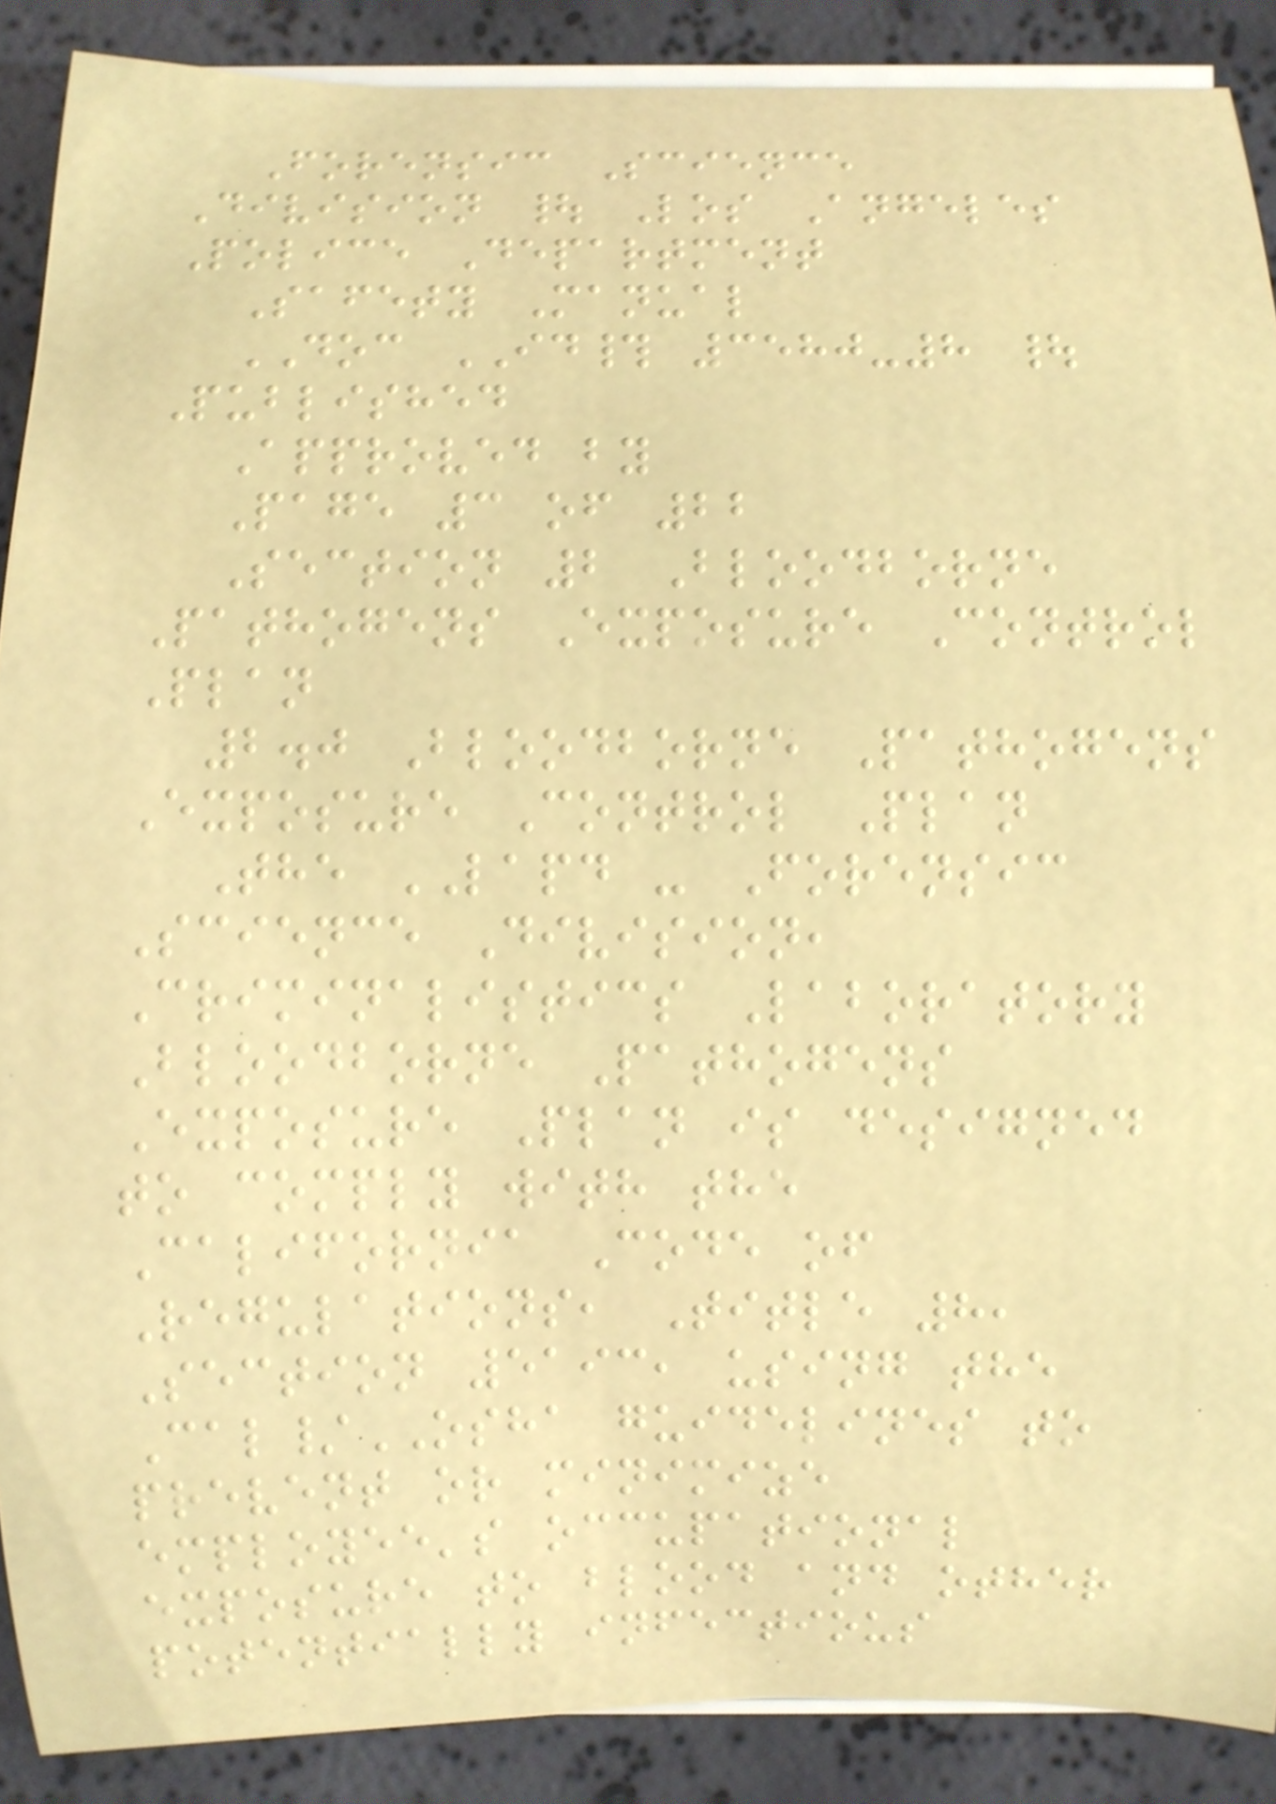Forensic Science
Division | Los Angeles
Police Department
Safety Manual
DOC ID# 3580-8 |
Published
Approved by
Page 3 of 22
Section 2 Bloodborne
Pathogens Exposure Control
Plan
2.0 Bloodborne Pathogens
Exposure Control Plan
The LAPD - Forensic
Science Division,
Criminalistics Laboratory
Bloodborne Pathogens
Exposure Plan is designed
to comply with the
California Code of
Regulations, Title 8,
Section 5193, using the
Cal/OSHA guidelines to
prevent or minimize
employee's occupational
exposure to blood and other
potentially infectious
